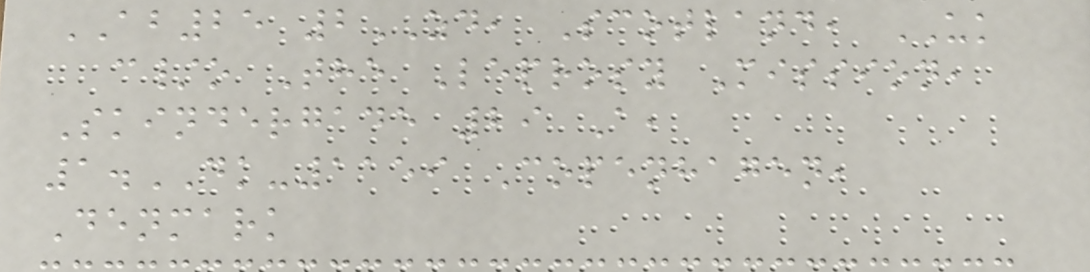AB25 2ZD, Scotland, UK
c/o The Leprosy Mission,
Skindergade 29 A,
1.DK-1159 Copenhagen,
Denmark
